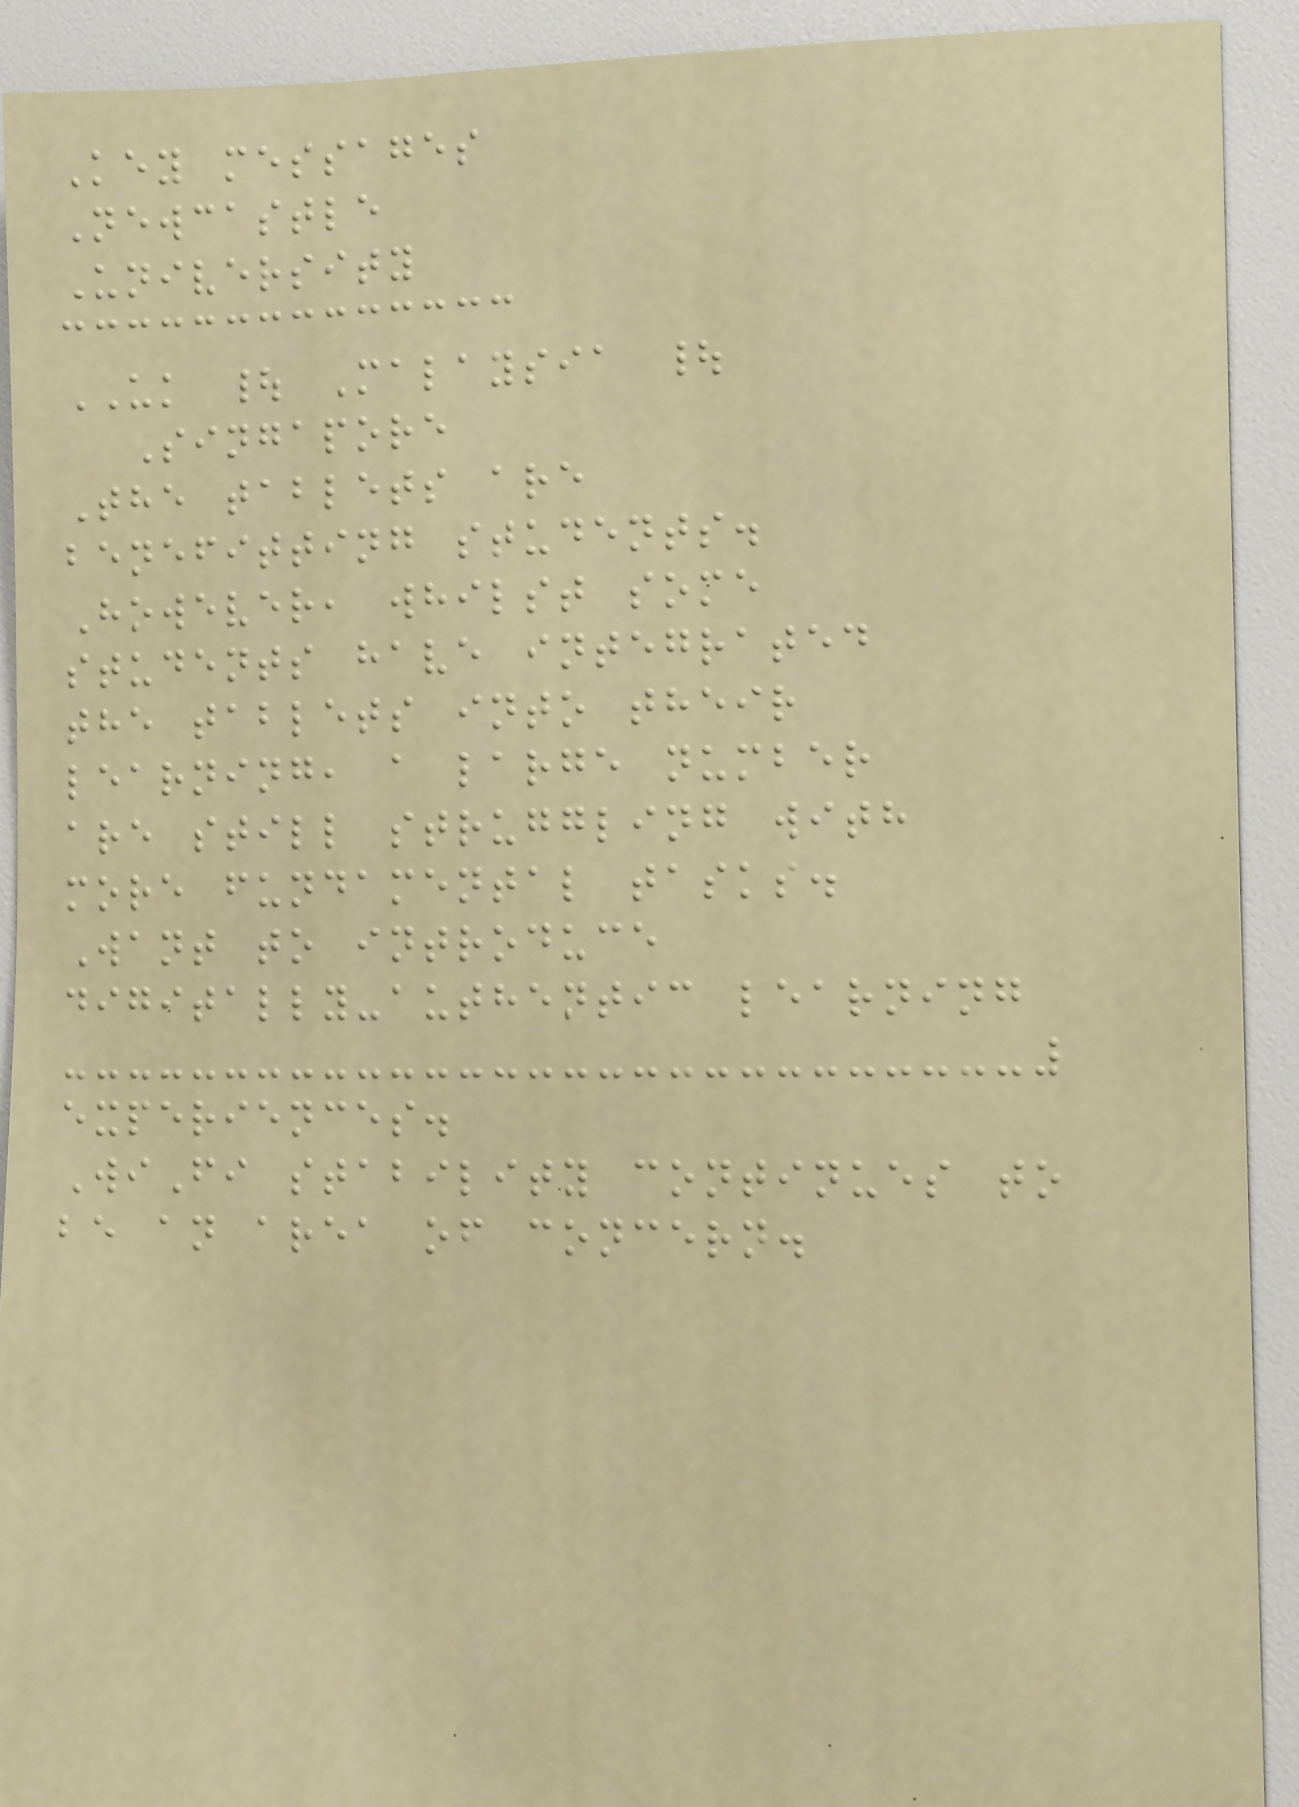Key messages
Newcastle
University
UK | Malaysia |
Singapore
The tablets are
benefitting students.
However, whilst some
students have integrated
the tablets into their
learning, a large number
are still struggling with
more fundamental tasks.
Want to introduce
digitally-authentic learning
experiences.
WiFi stability continues to
be an area of concern.
